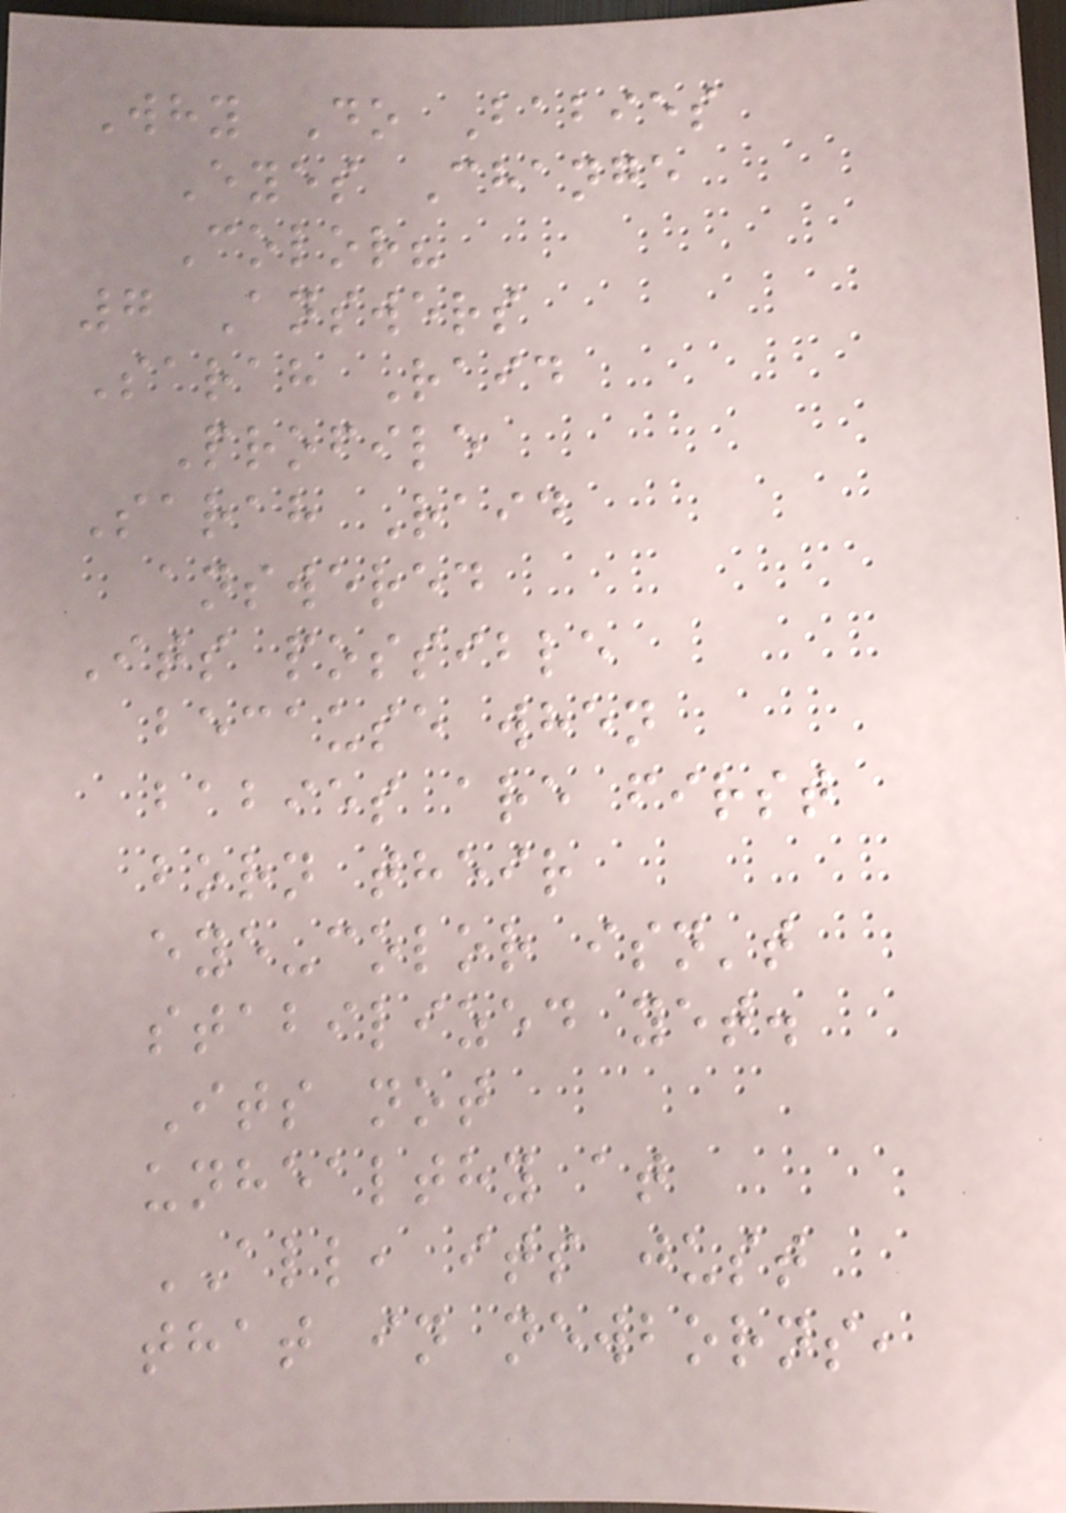Why Do Babies
Eyes Change
Color?
7 Answers
Sarah Raid
Profile
Sarah Raid
answered
Its possible
because when
babies are first
born their
eye-color isn't
stabilized yet.
Its not
unhealthy at
ALL, its just
that in newborns,
